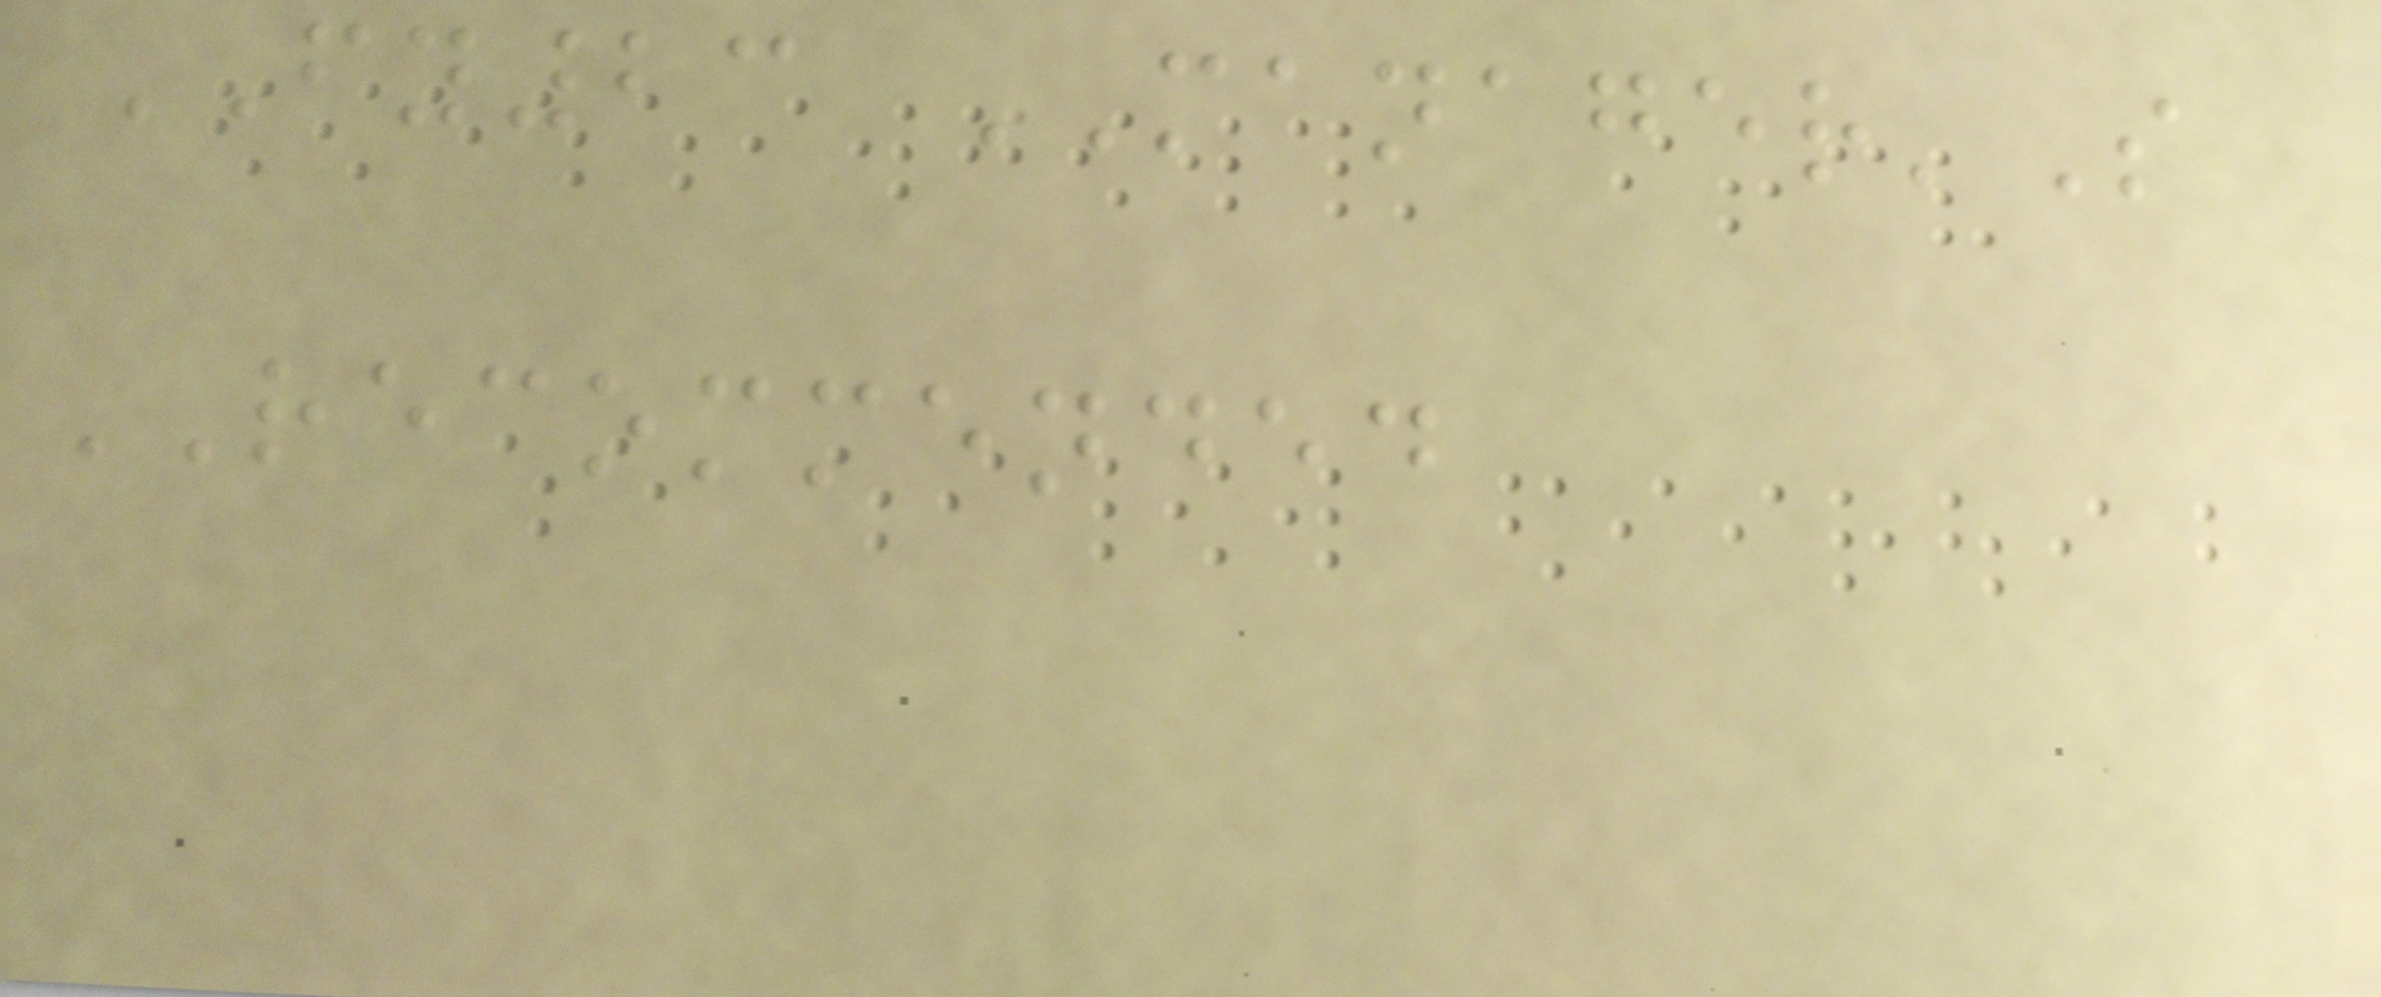FY23 MANAGER'S
RECOMMENDED
